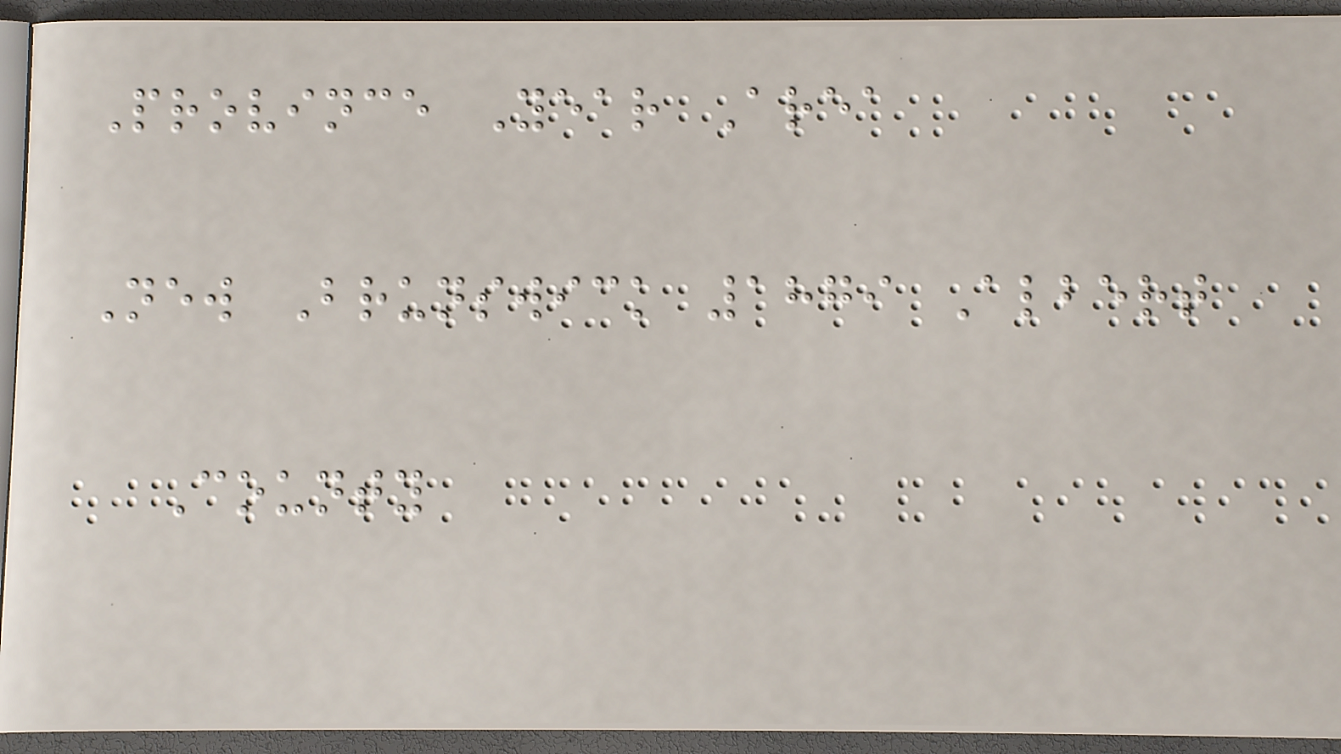Province Year Area
New Brunswick 1879 Albert
County
